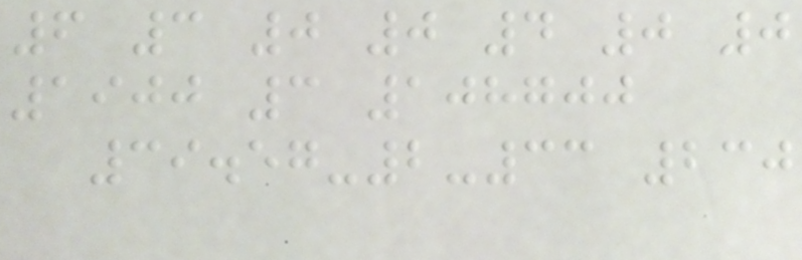6 3 0 0 4 0 0
1900 3 108700
39.57-2-33 230
